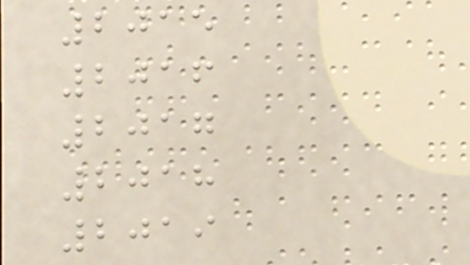2015
2016
2017
2018
2019
